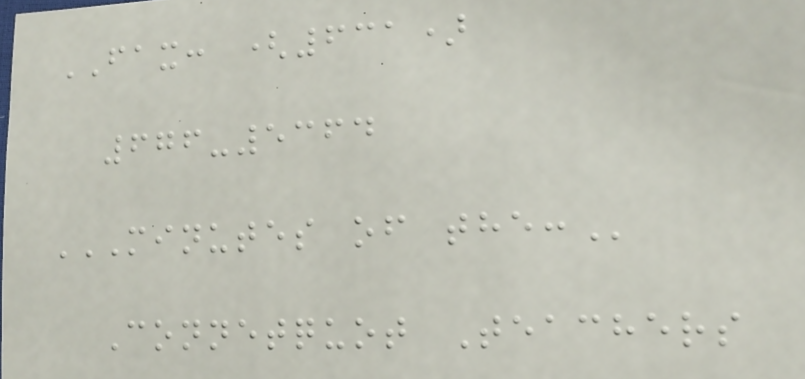FAX: (631)
676-5364
MINUTES OF THE:
Connetquot Teachers
